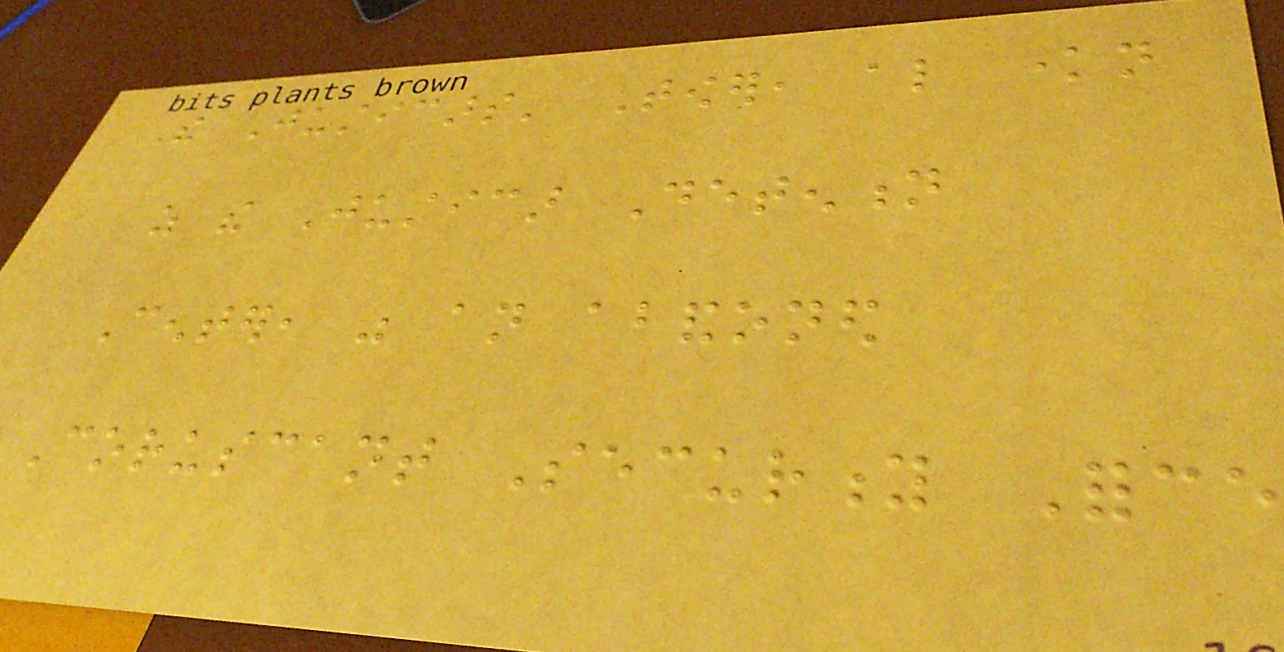The Justicars' Tower, also known
as the Justicar Detention
Center, was an abandoned
Coruscant Security Force
